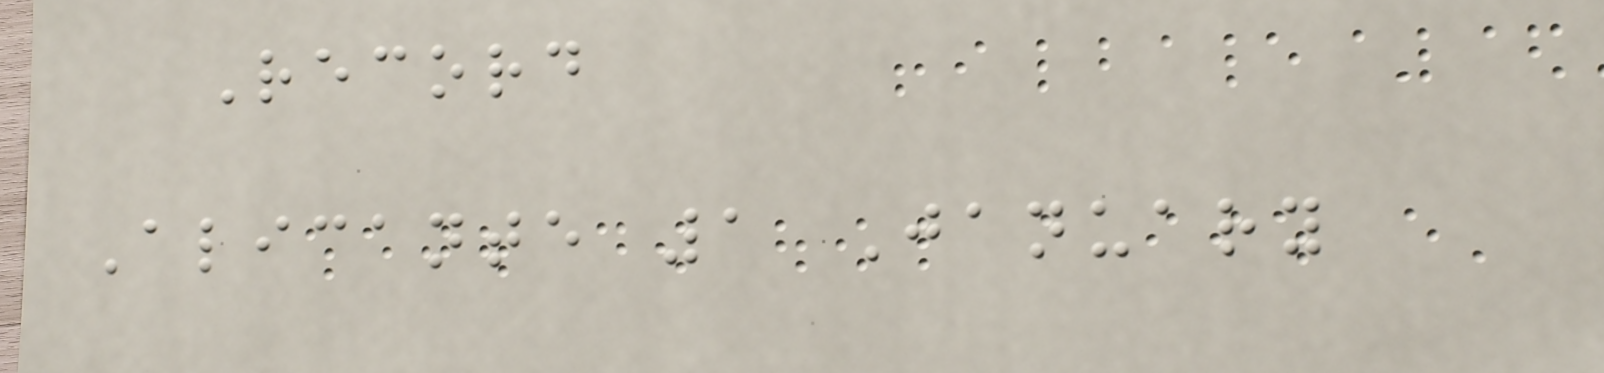Record
Alicante 1 January
